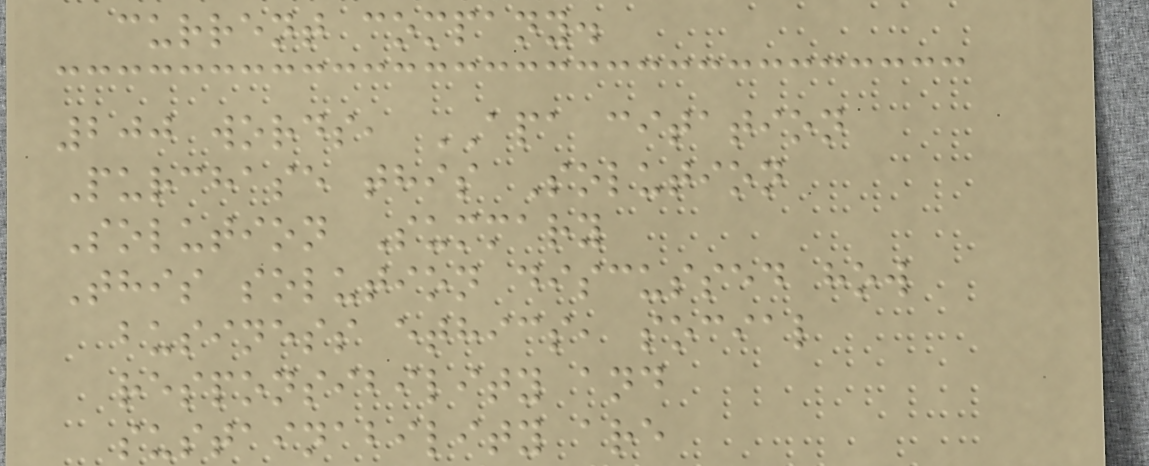current company.
200 words, APA citation
Purchase this Solution
Solution Summary
This solution discussed how
business ethics, social
responsibility and
sustainability are
